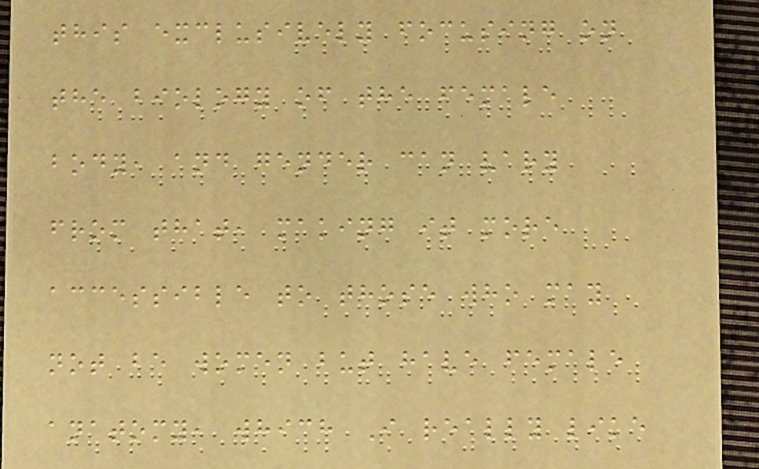this exclusively focusing on
the biology of the female
body, and gender can vary
from that, making it more
accessible to those who may
not be women but have female
anatomy, which I really like
